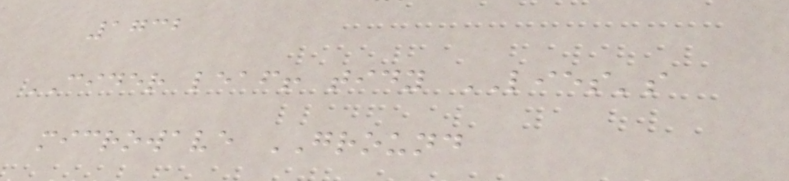1732
CIDER leaf! tidy LIES's
microwave GROUND
